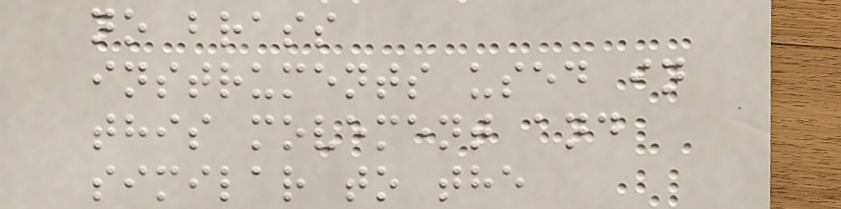no brass
instruments used in
this movement and
similar to the
